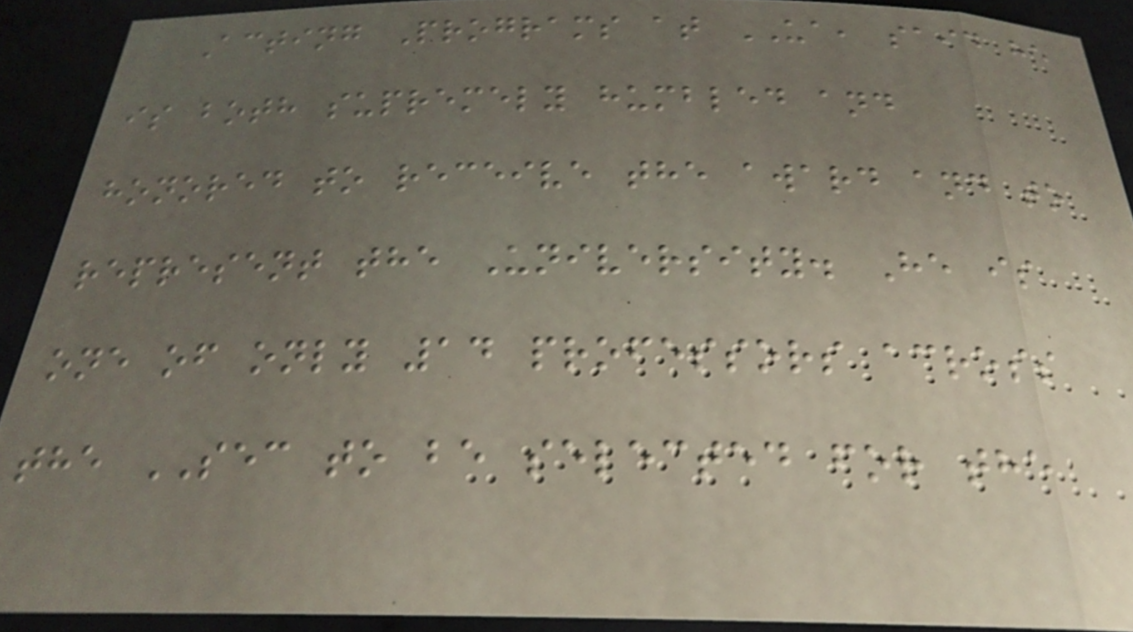Acting Programs at UA, said he
is both supremely humbled and
honored to receive the award and to
represent the University. He is
one of only 14 professors across
the SEC to be selected for the
